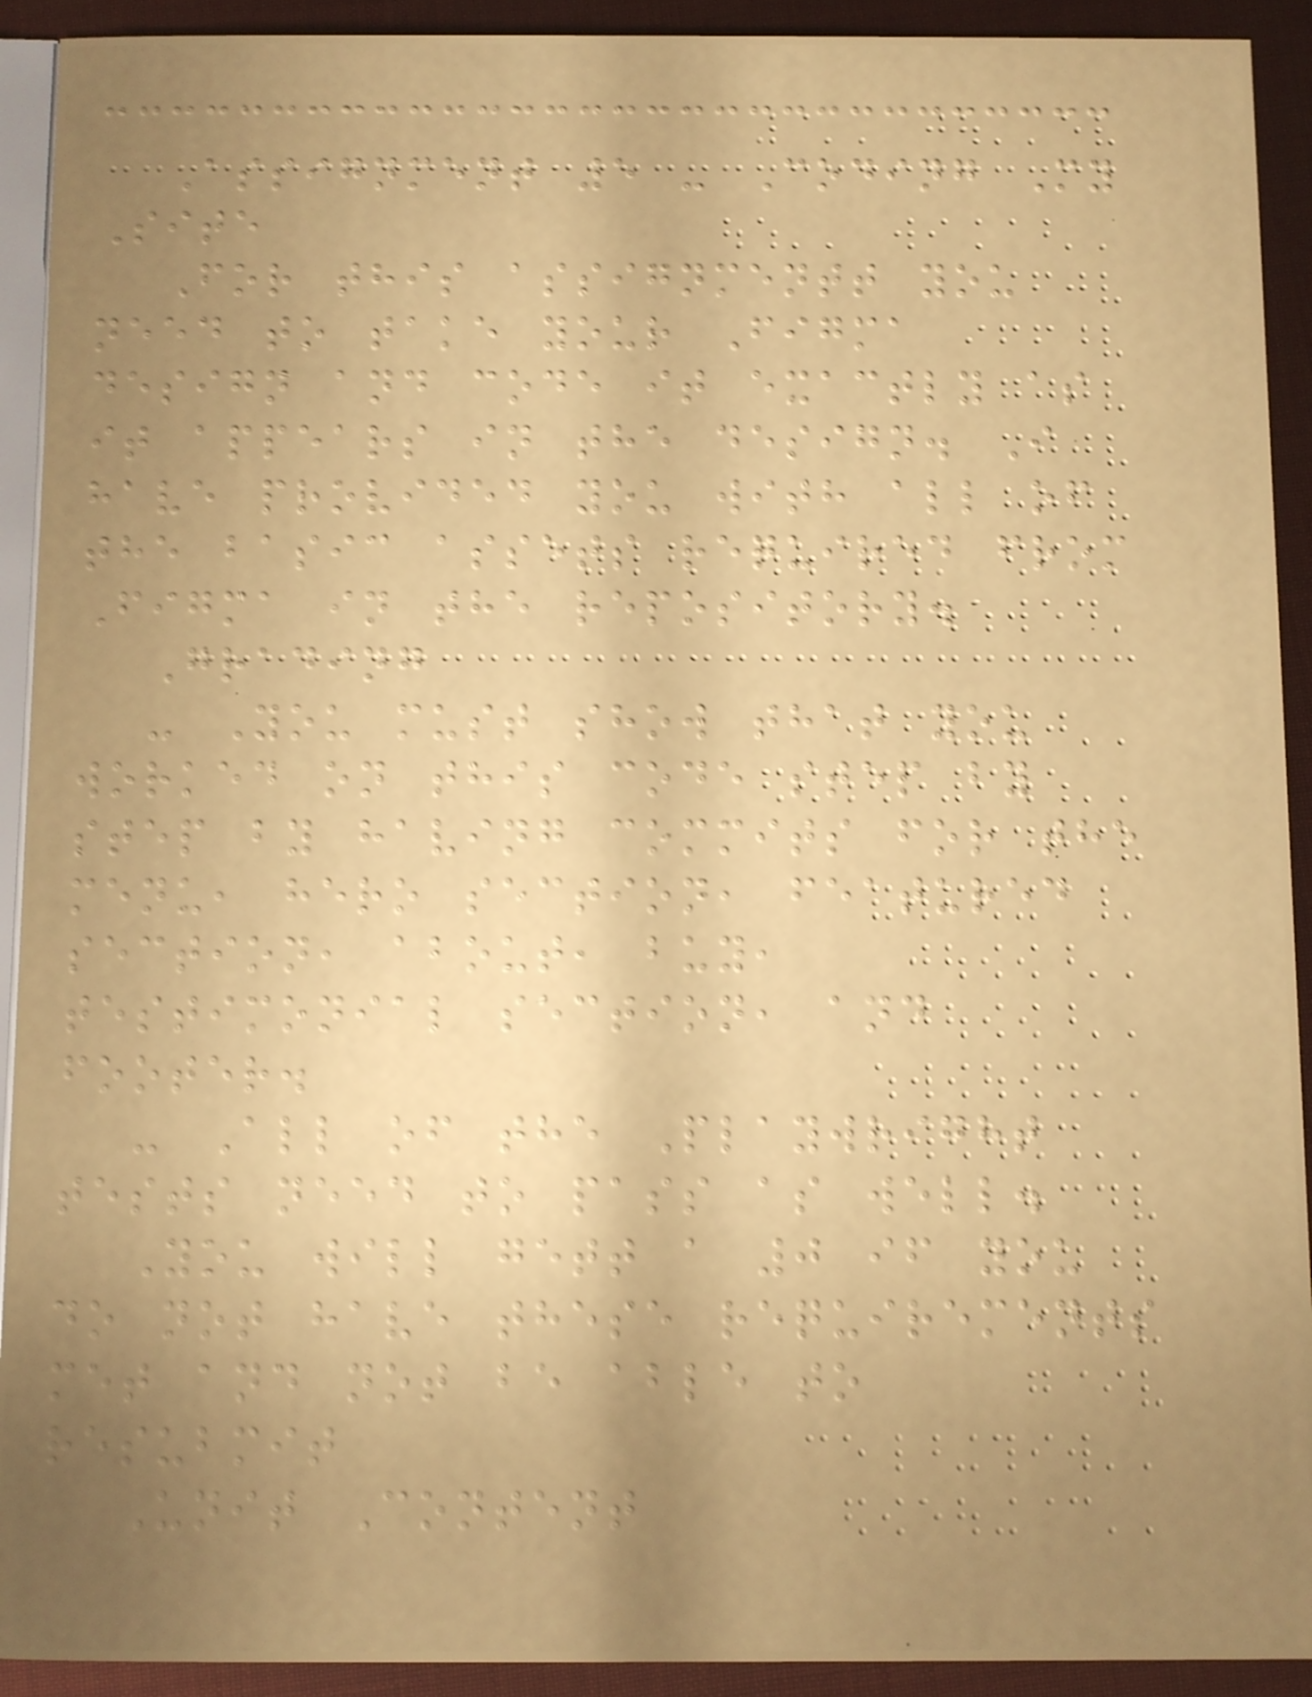Assignment 5 - Coding My
Site
For this assignmentt you
need to take your Figma
design and code it exactly as
it appears in the design. I
have provided you with all of
the basic assets required from
Figma in the repository.
Grading
- You must show that you
worked on this code step by
step by having commits for the
menu, hero section, featured
section, about, buy,
testimonial section, and
footer.
- All of the Playwright
tests need to pass as well.
You will gett a 0 if you
do not have these requirements
met and not be able to
resubmit
Unit Content
